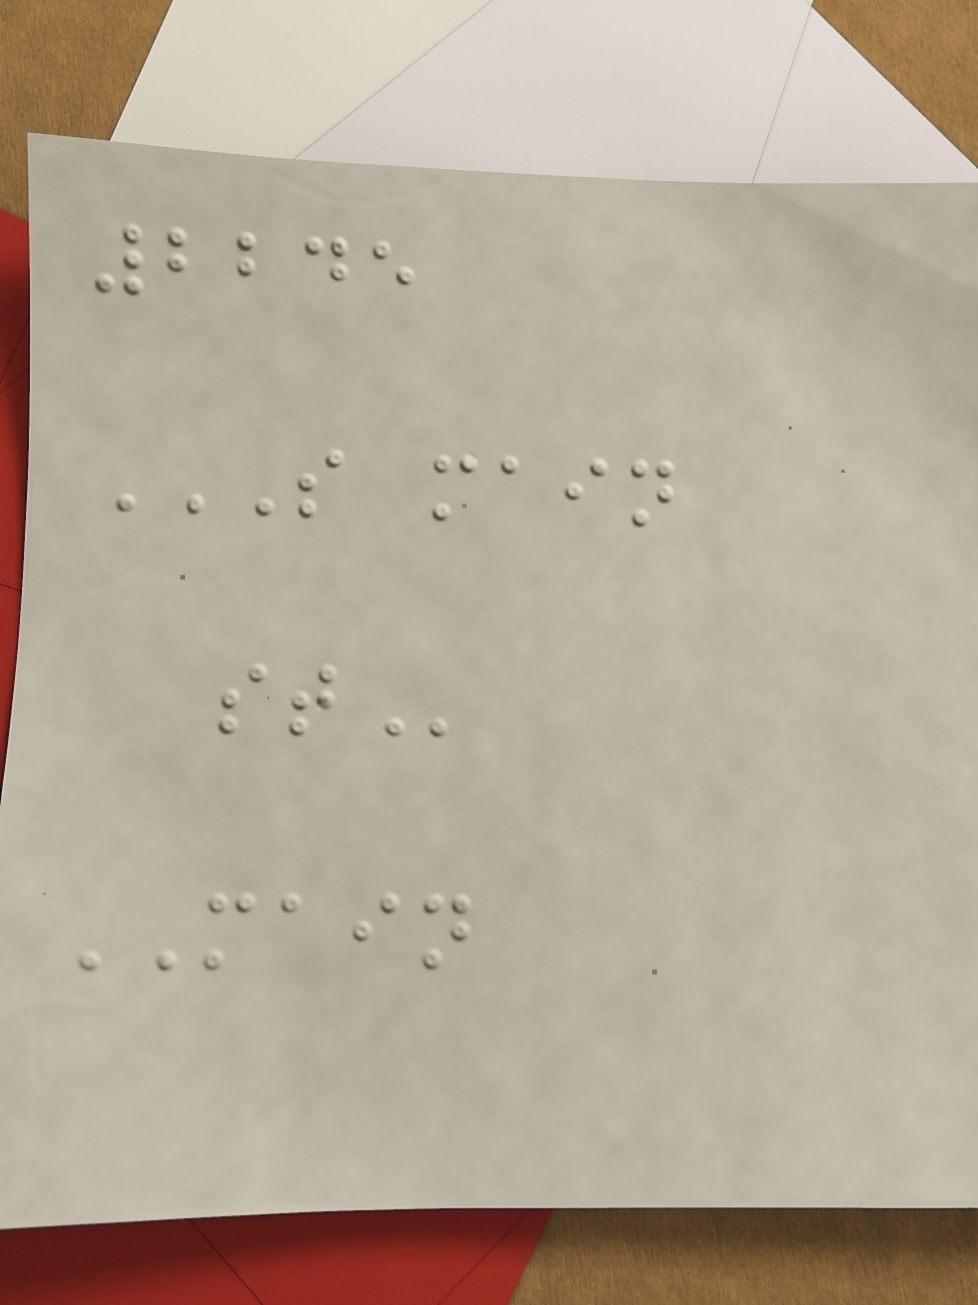2245
S MAIN
ST
MAIN
